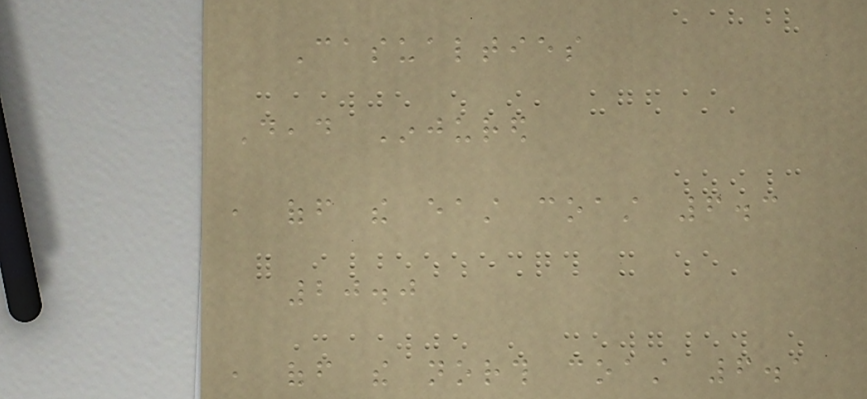Casualties
Dead Injured
, off the east coast 6.3
20.0
, off the north coast 6.1
